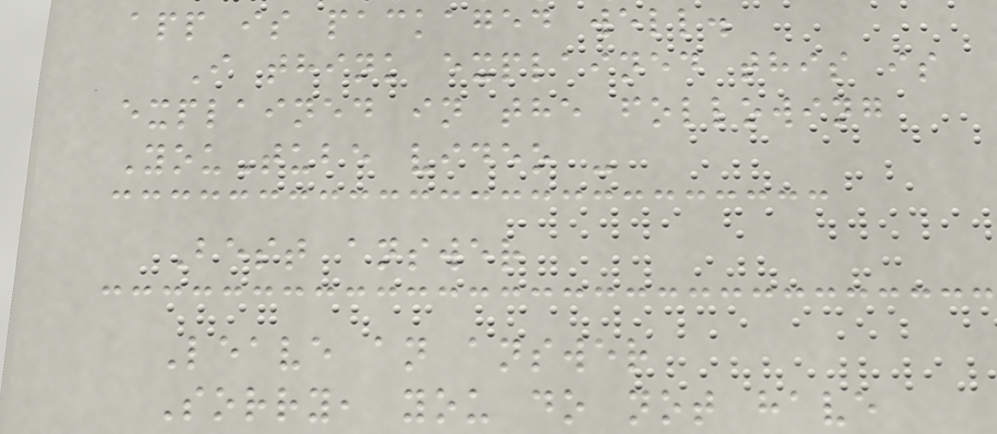app is packaged well.
I think explained this is
explained in the following
YouTube video -
Best answer
Leave an answer
Sorry, you do not have
